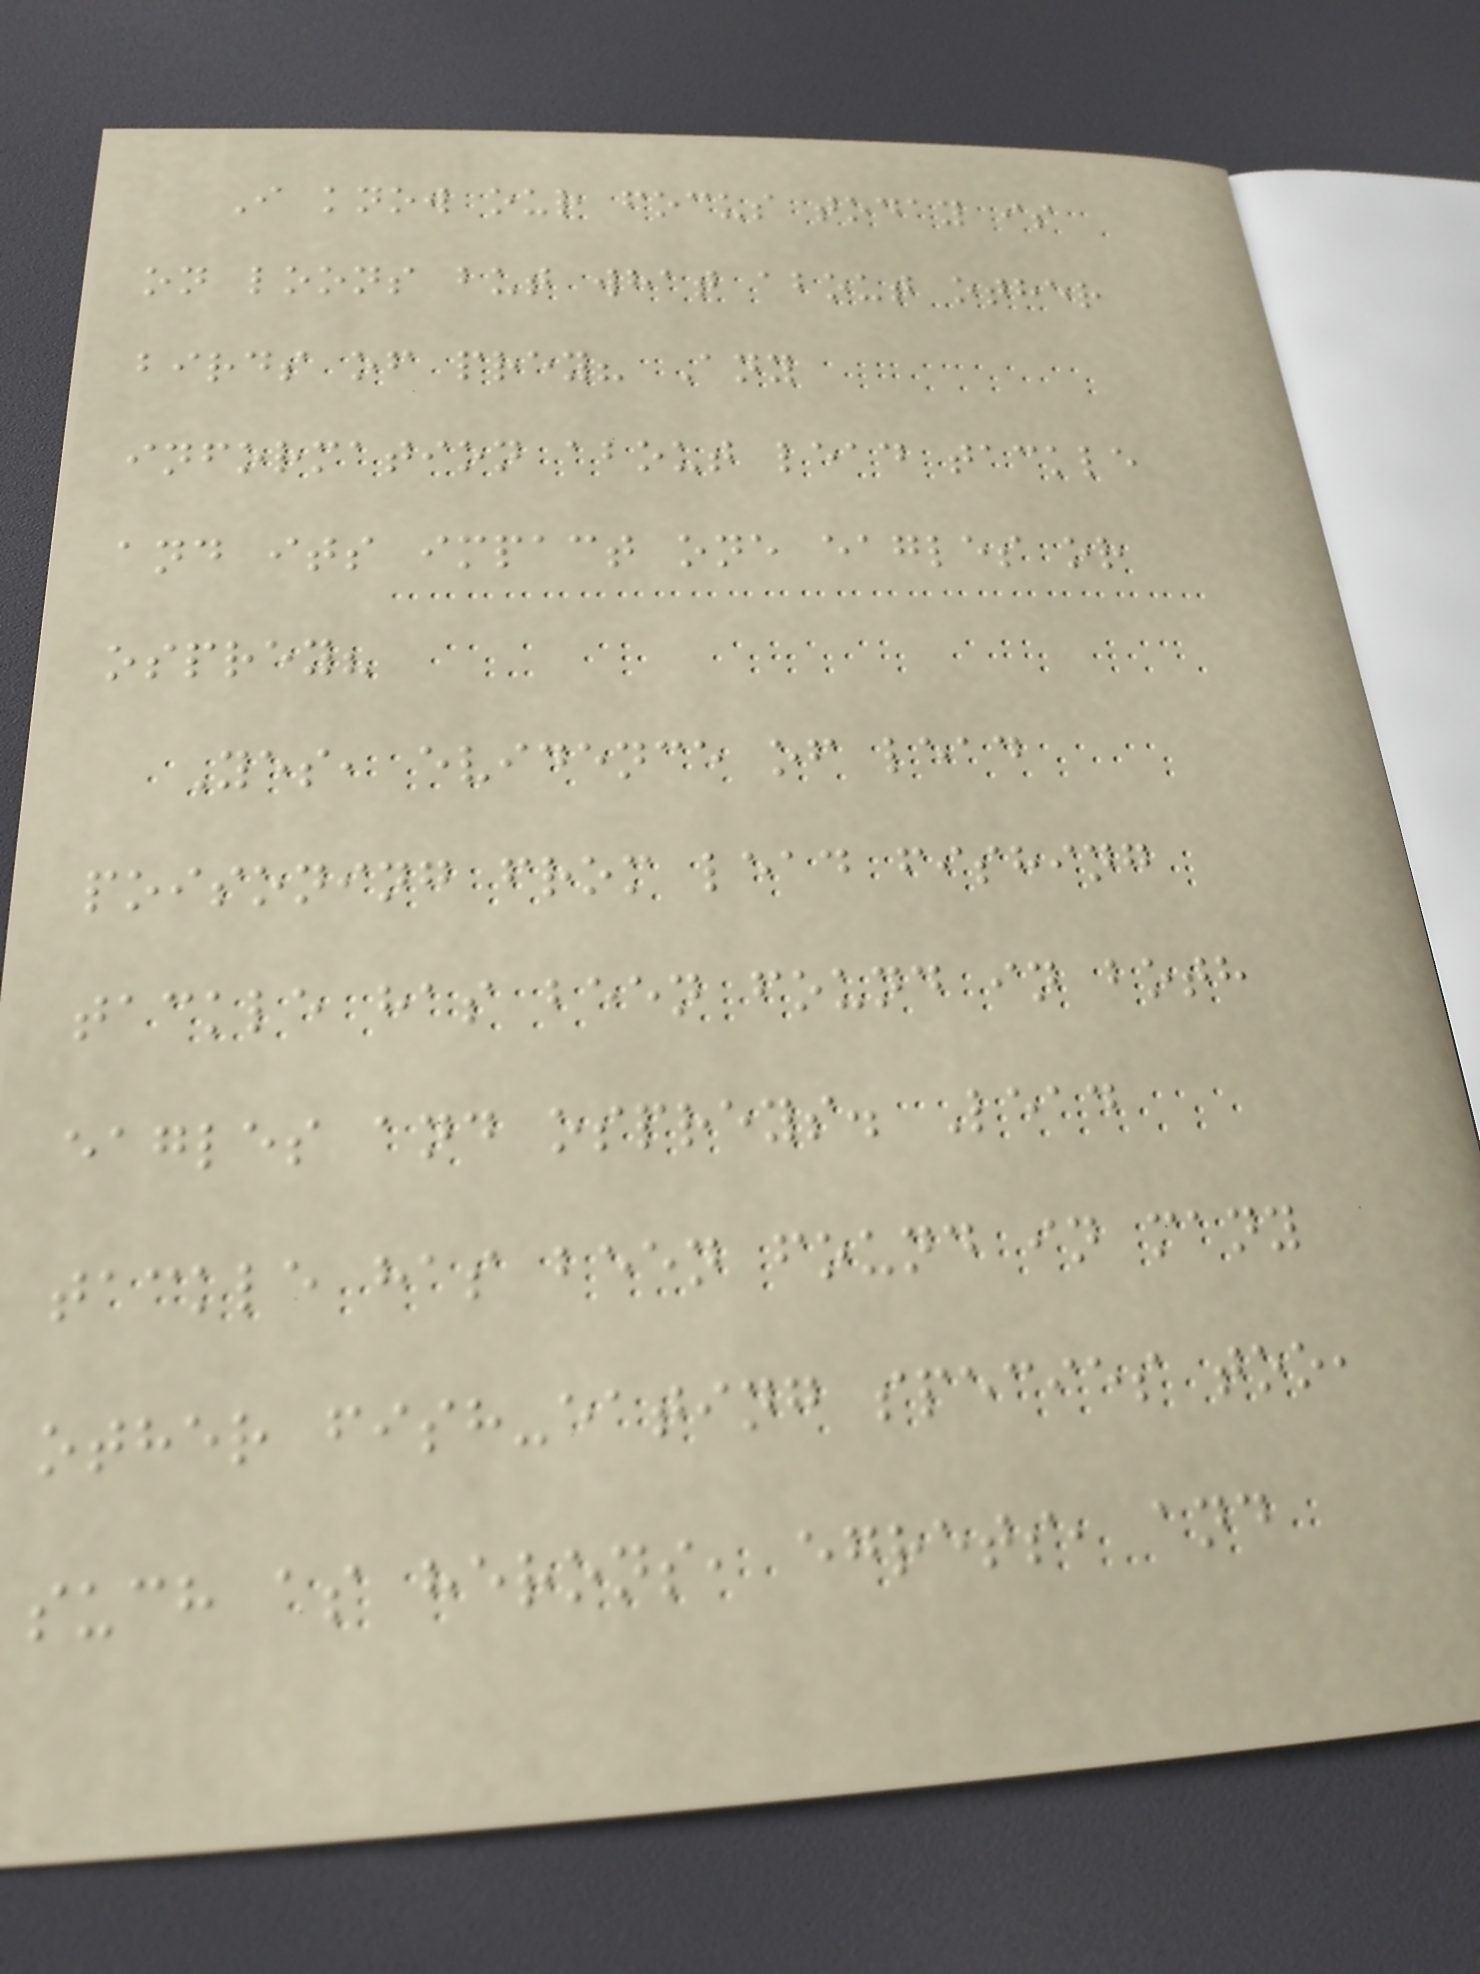I know our focus today is
on loons but what about other
birds of prey? Any
information about lead tackle
and its impact one eagles or
osprey?
Yes, evidence of lead
poisoning from lead fishing
tackle has been found in both
eagles and ospreys. Lead
tackle has been found in many
other fish-eating species too,
such as herons, egrets, and
